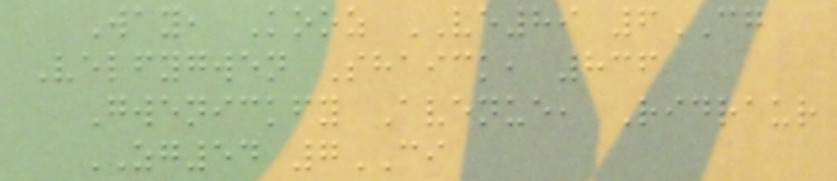Way, Kooz VE89 6CG
Velfygwen Shaick, 836
Gwenickfy Avenue, Ridraur
ZG54 7CI
